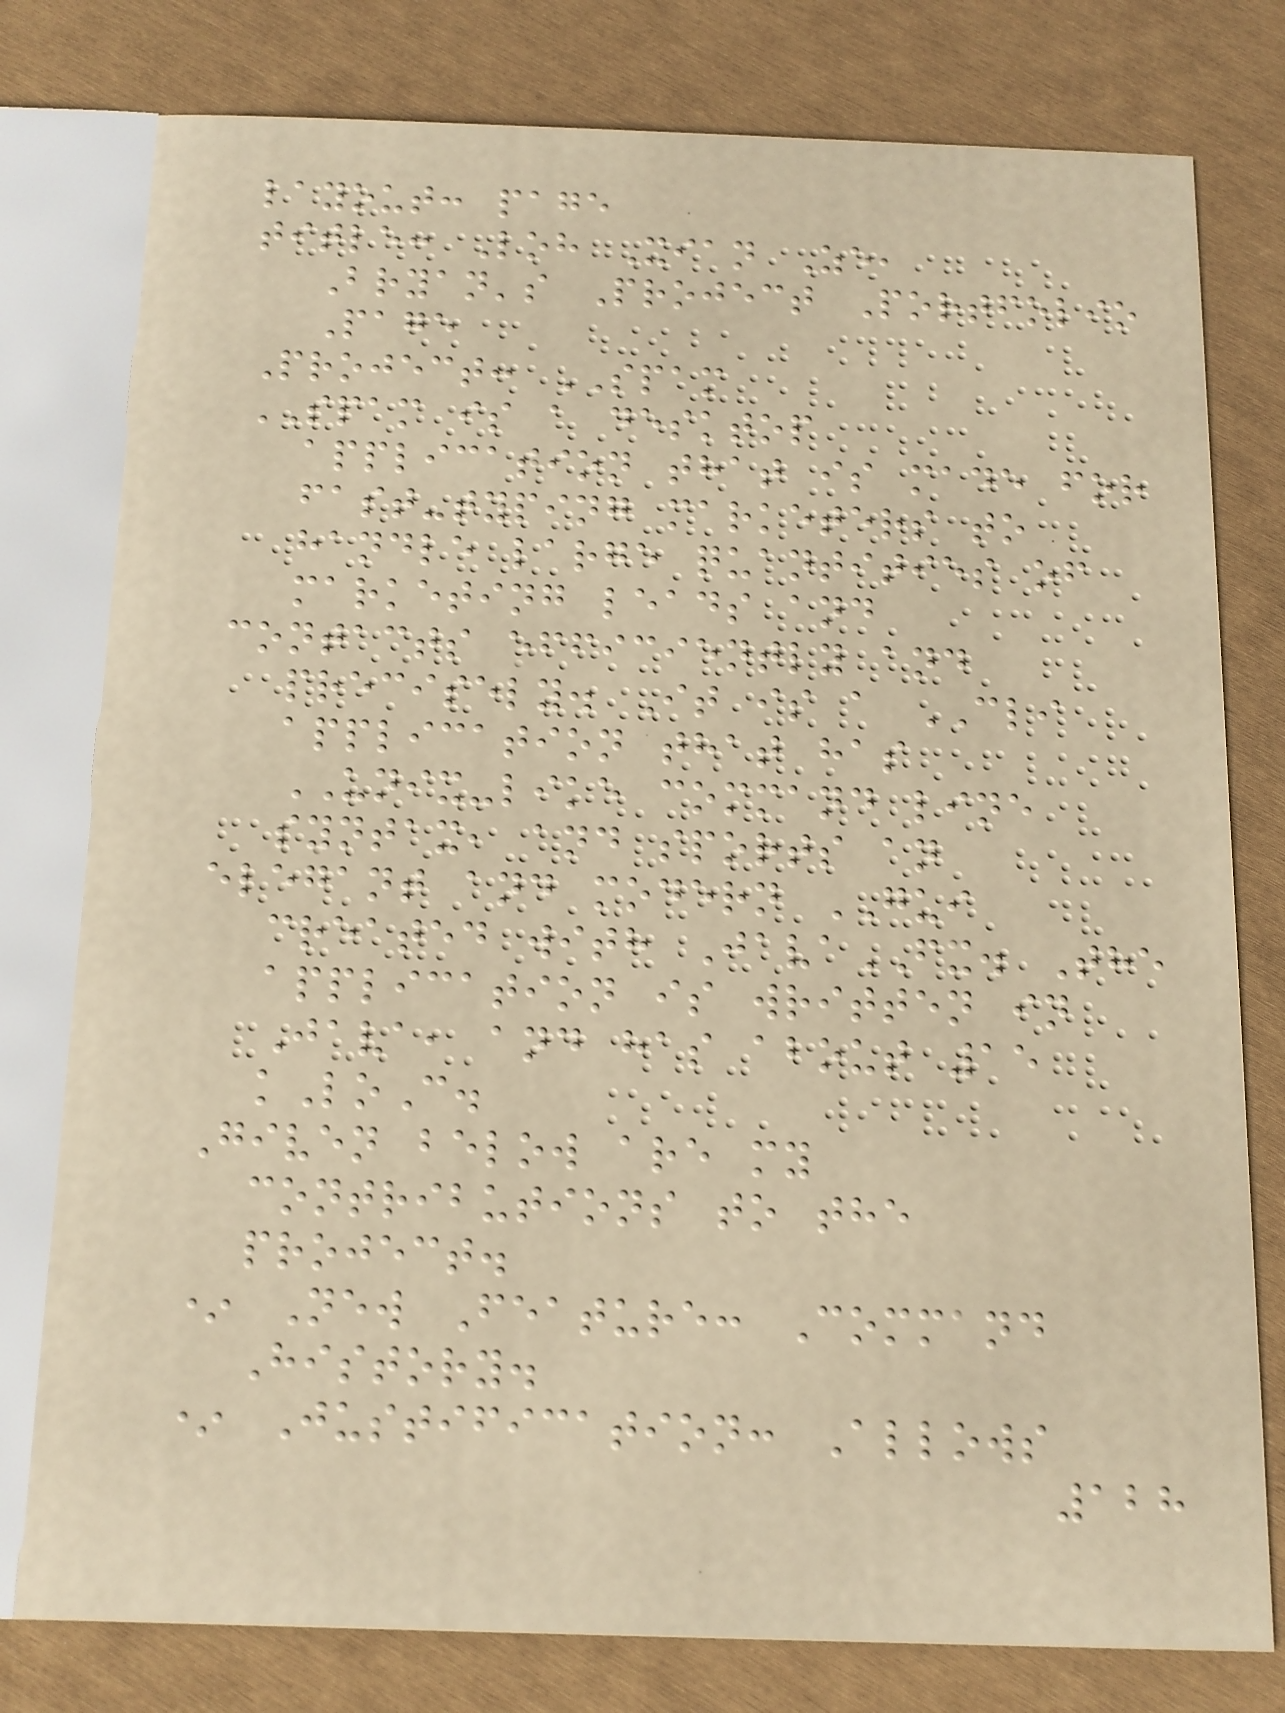layout: page
title: Loh Xian Ze,
Bryan's Project Portfolio
Page
Project: SPAM
SPAM is a desktop
application that is made for
fast-typing marketers to
handle large quantities of
marketing leads and
contacts efficiently and
precisely. It is a CLI
application that has
UNIX-like command line
syntax, and sports an
elegant and modern GUI
created with JavaFX. The
application is written in
Java, and has about 15
kLoC.
Given below are my
contributions to the
project.
* New Feature: Command
History.
* Justification: Allows
128
